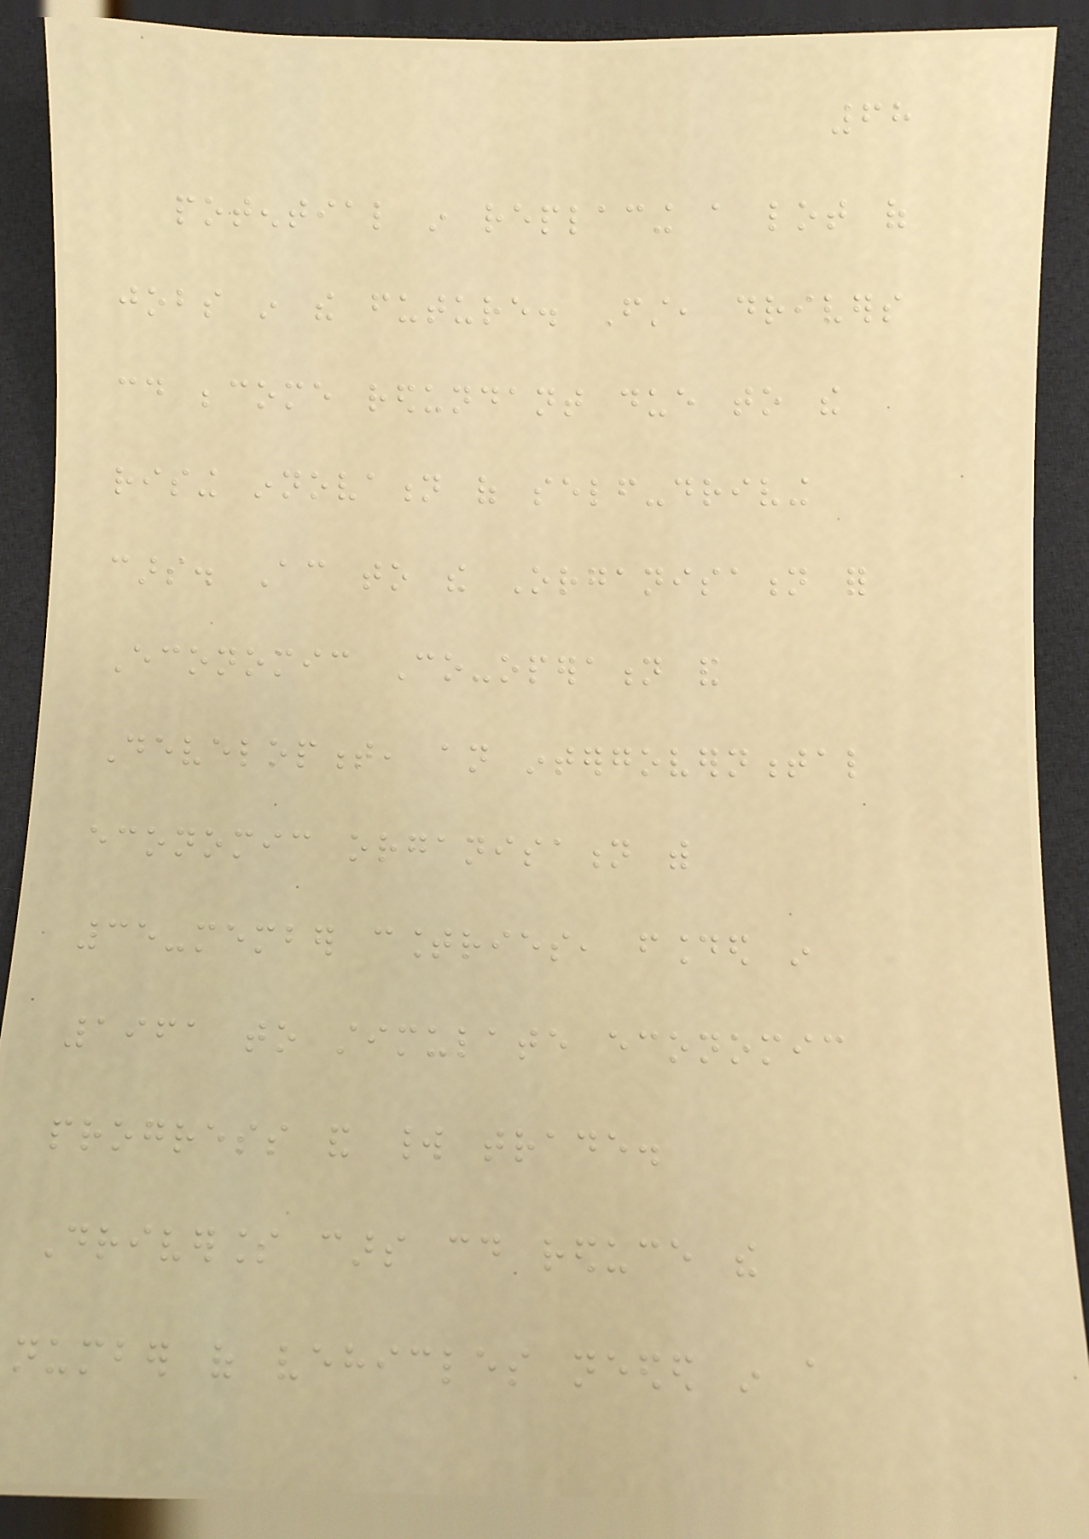68
potential in replacing a lot of
jobs in the future. First, drivers
could become redundant due to the
rising innovation of self-driving
cars. According to the Organisation for
Economic Co-operation and
Development, an intergovernmental
economic organisation with
35-member countries, founded in
1961 to stimulate economic
progress and world trade.
Driverless cars could reduce the
number of vehicles needed in a
